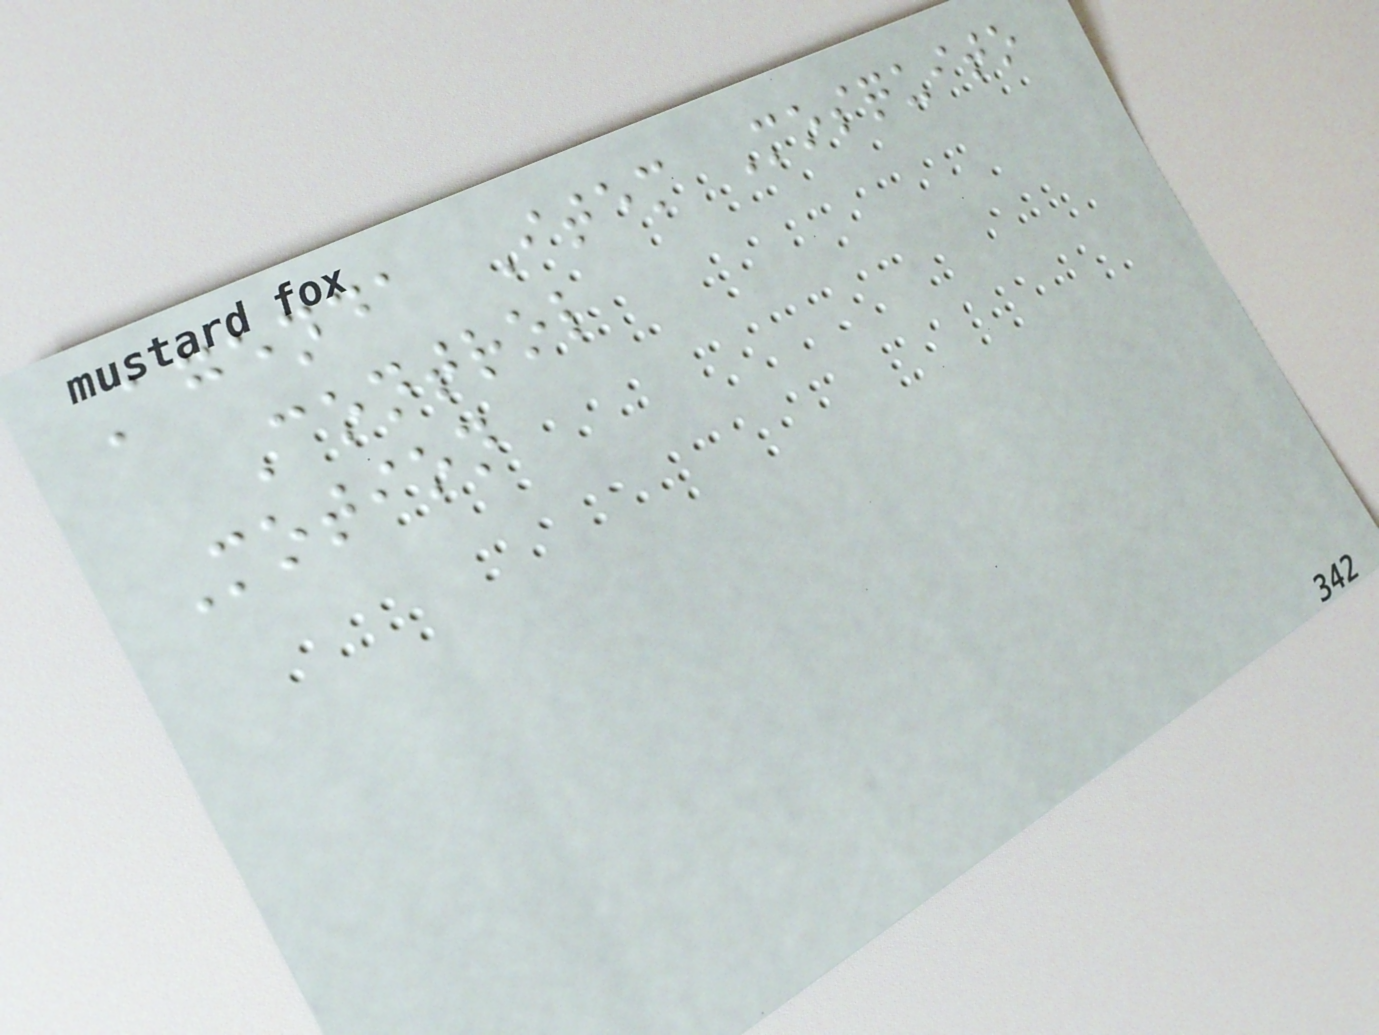Agenda Item Mosquito
Control
Motion
